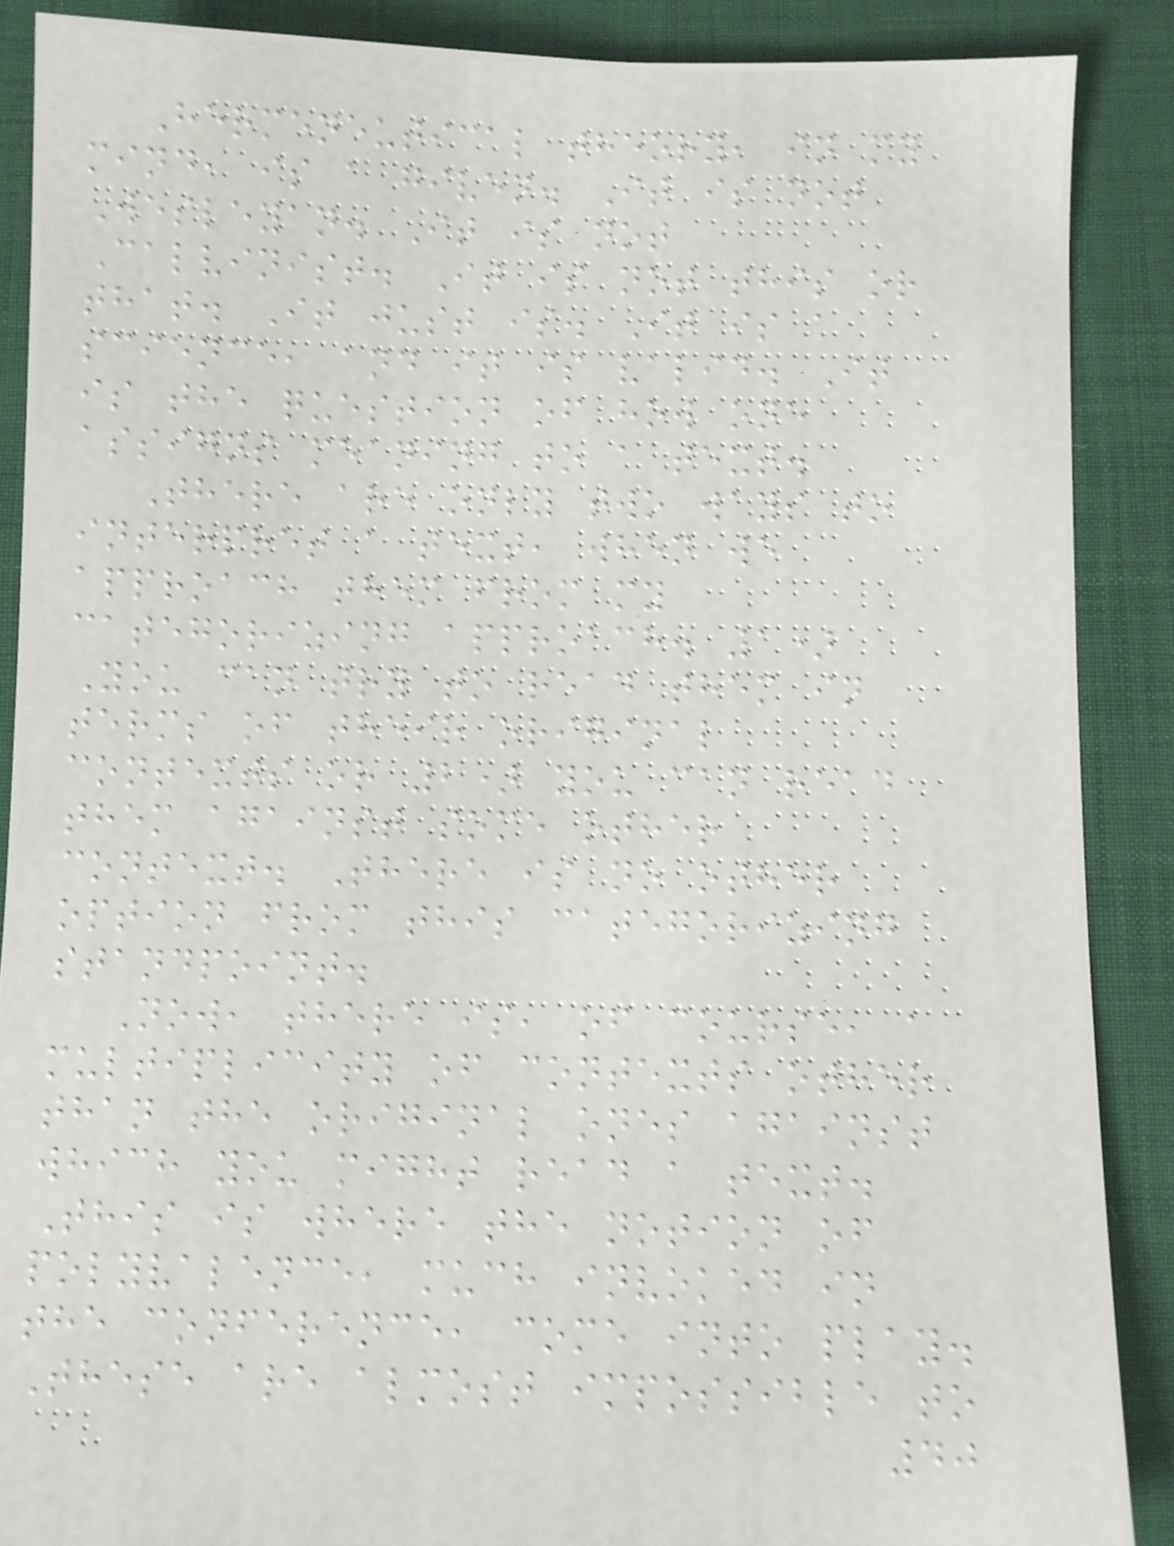Hermeneutical theory, in my
mind, is a given. It is not
Wesleyan. It is not
Calvinist. It is not this or
that. It just is. It is a
science, and it is valid. It
is the question of how one
assigns meaning to a text.
There are only two ways to
interpret a text, when we
approach them from my
categorizing approach. 1)
You can try to read them in
terms of their original
contexts or 2) you can read
them against some other
context. There is no other
option from this categorizing
standpoint.
Now, there is, of course, a
multiplicity of contexts other
than the original ones against
which you might read a text.
This is where the notion of
polyvalence, much invoked in
the conference, come into play.
These are almost impossible to
40
